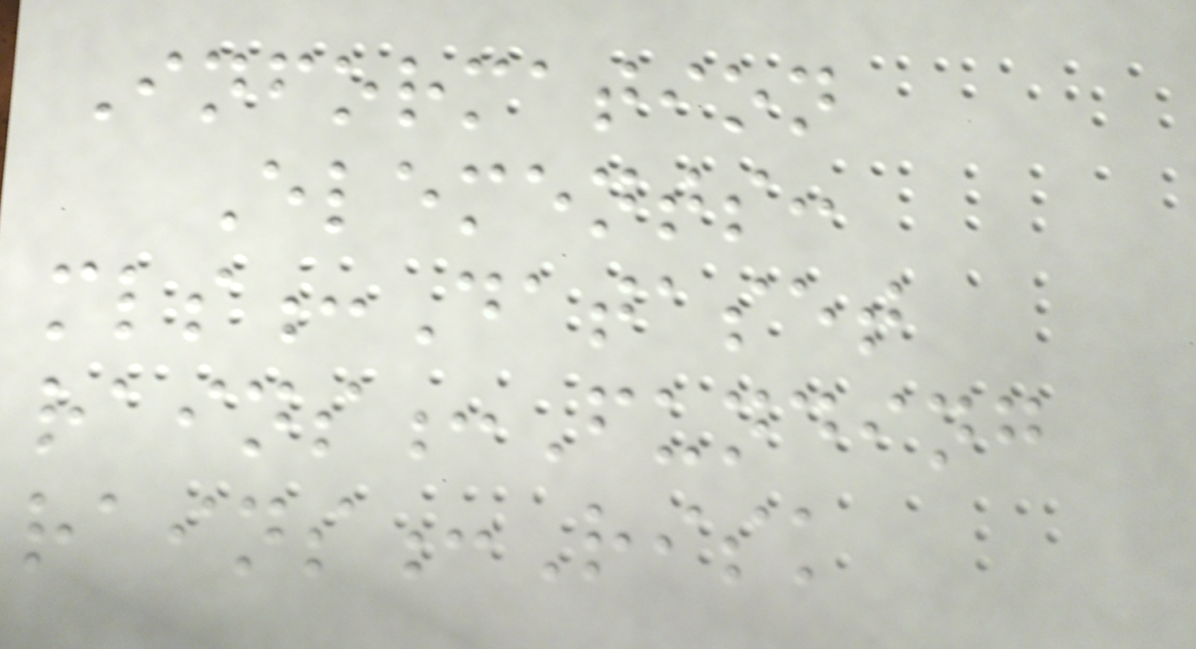Information
Elements:
mls:Dataset
rains:Funding
rains:Risk
